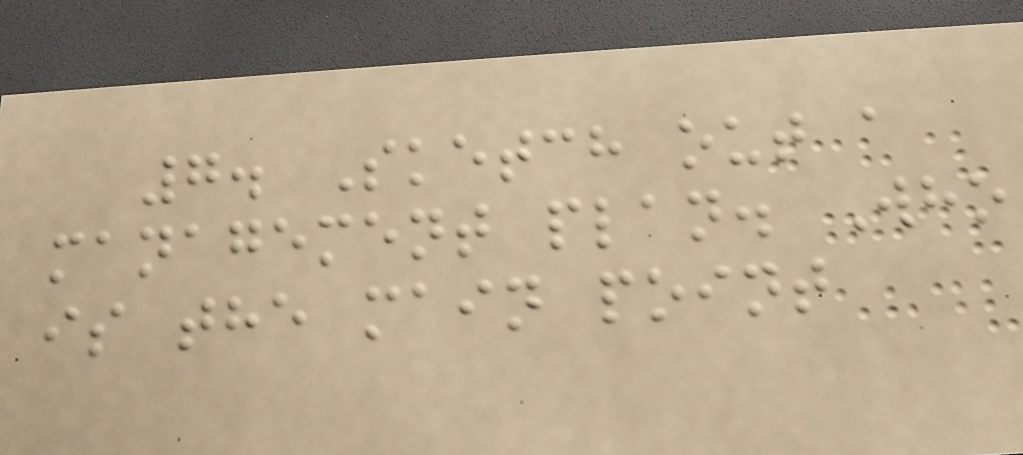7. Sketch out a
management plan. Who
is the main point
